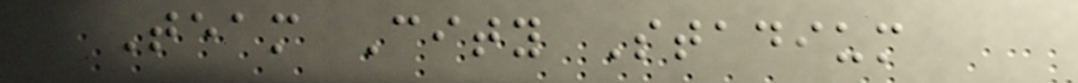Team City Stadium
